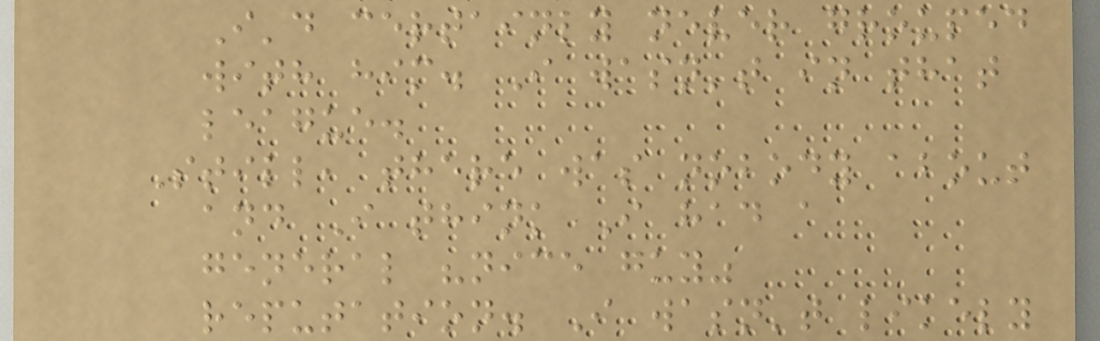I'd certainly never grouped
with him. I wasn't in that
league.
Still, there was nobody about
and I think I had a
general "nice guy"
reputation. I wasn't likely
